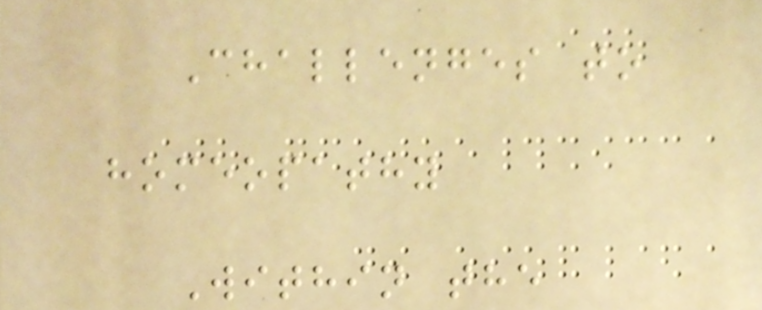Challenges to
homeopathy
Within the
